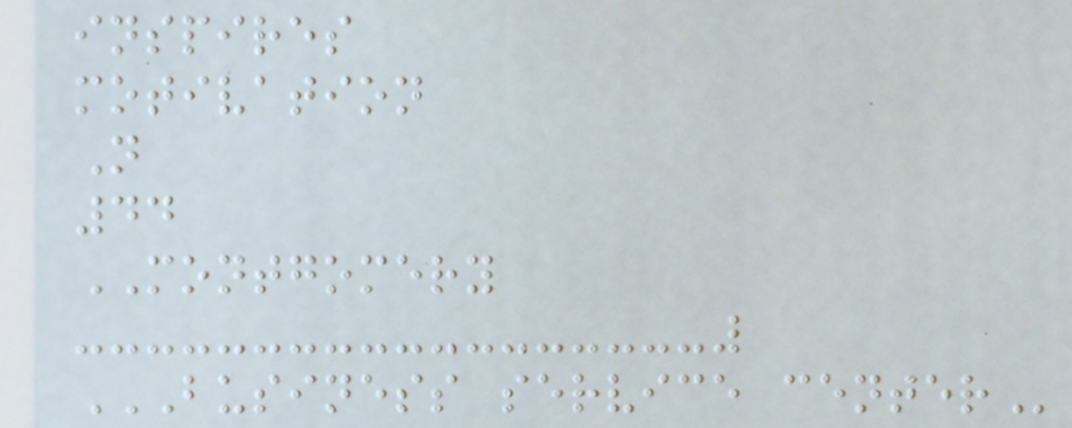inspires
motivation
N
44
MONTGOMERY
BUSINESS SERVICE CENTER
